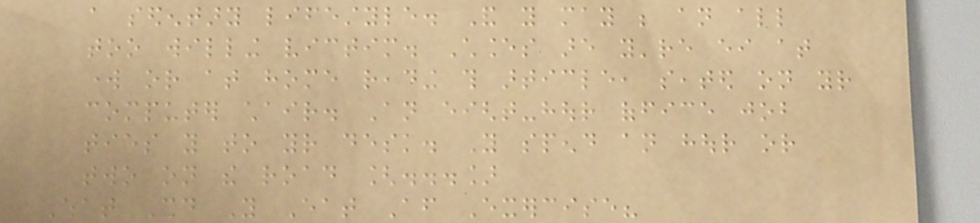a sedentary lifestyle. And you may be an all
too willing victim. Chances are you're either at
work or at home reading this article, seated on your
computer chair. An eight-hour office job
ties you to your desk. You spend an hour or
two on the road [...]
What Should You Eat After Exercise?
